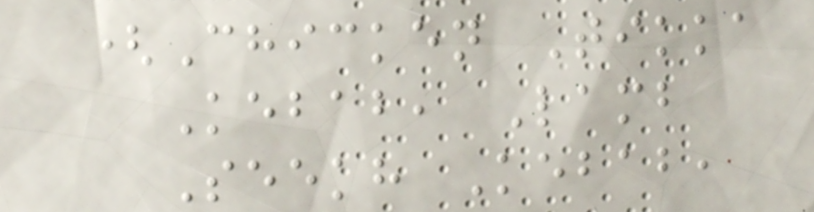(Chicken Tikka
Kebab, Lamb
Seekh Kebab,
